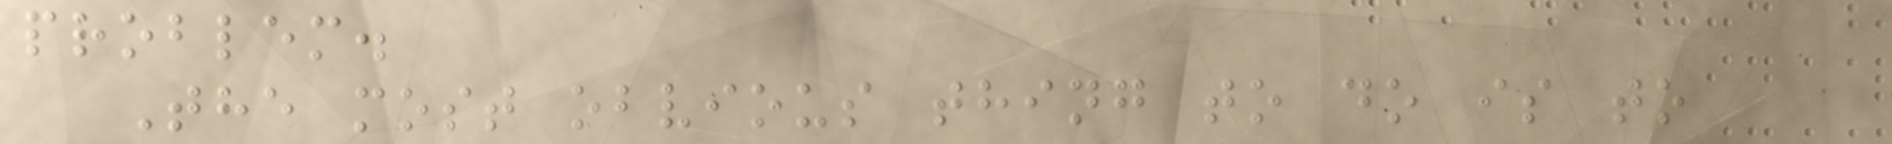problem.
The most obvious thing to do is to
